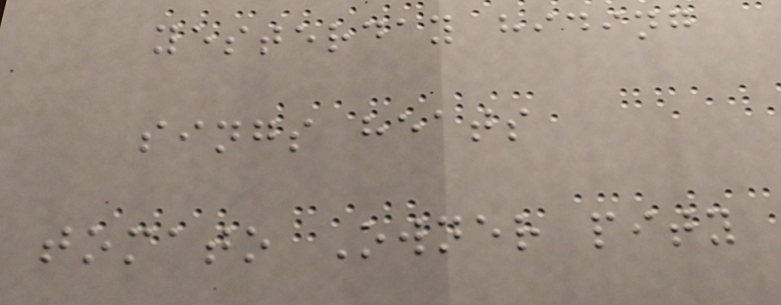yesterday hiding
sings heats
tomato Owner pity
